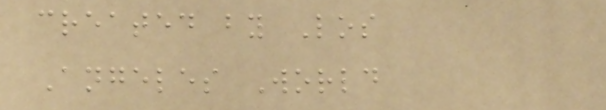created by Los
Angeles World
